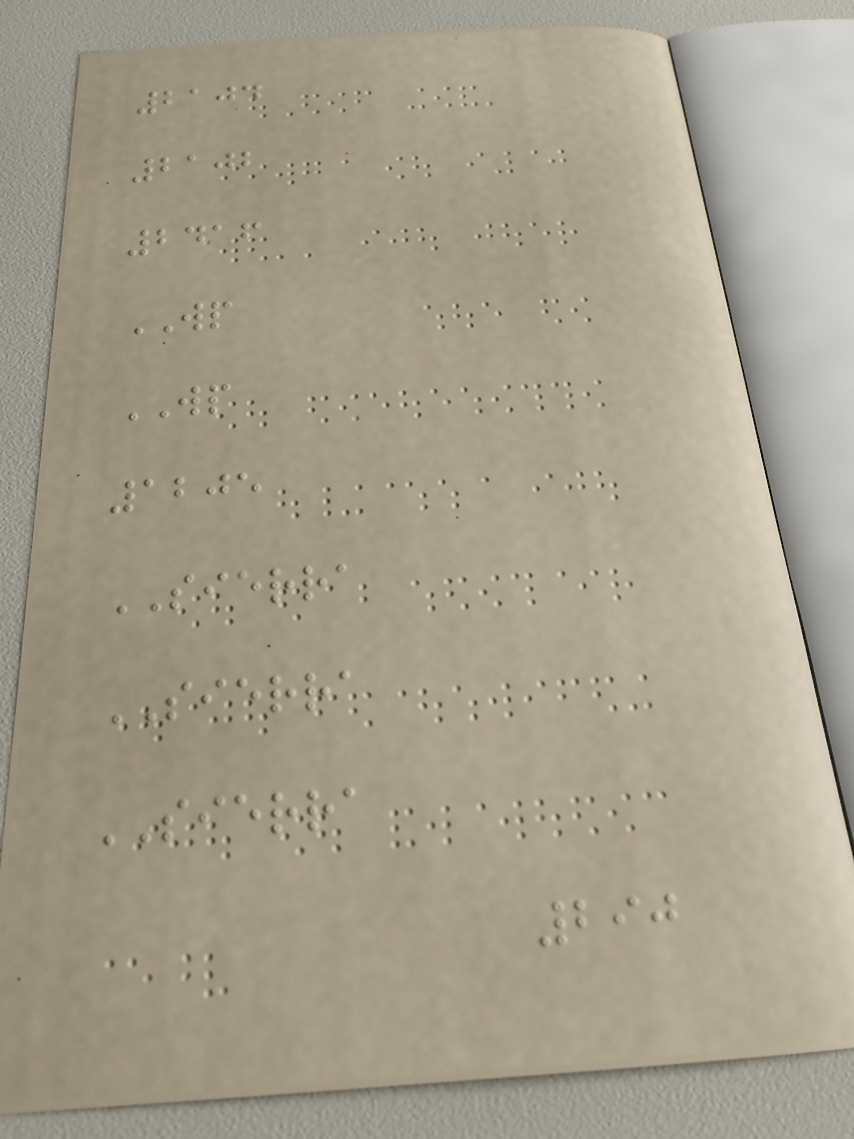2104
2102
2416
WP
WP
1205
SIERRA
SIERRA
SIERRA
290
